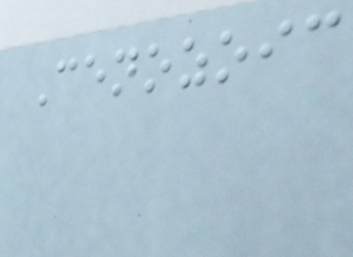Cenozoic
